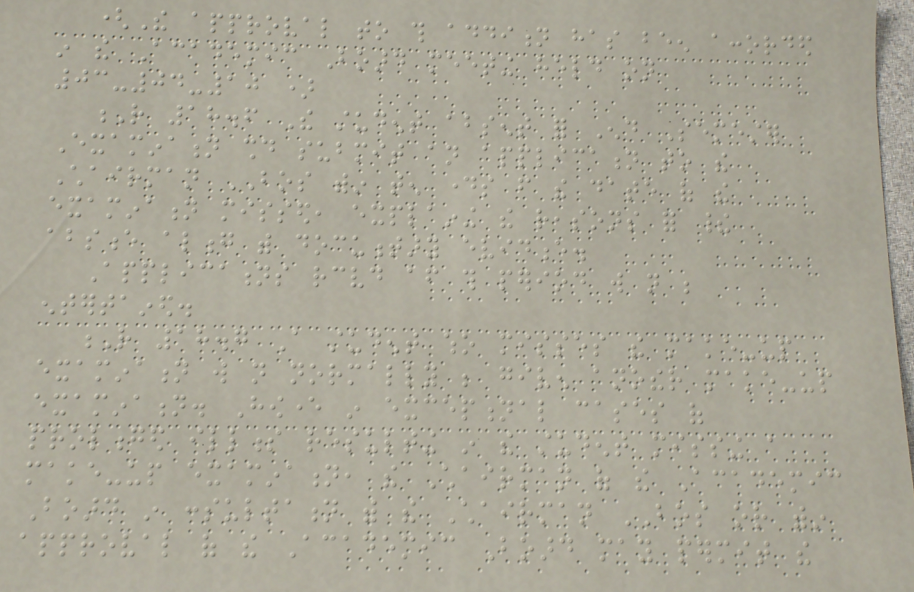(The approval to this addition has been accorded
in the Academic Board meeting held on
03-04-10 )
R 18.6 The student absent for End Semester
Examination should submit an application to the
Chairman BOS within ten days from the date of the
examination missed, explaining the reasons for their
absence along with documentary evidence.
Applications received after this period will not be
entertained.
R 18.7 A student who misses the make-up
examination will not normally be given another make-up
examination. However in exceptional cases of
prolonged illness resulting in the student missing a
make-up examination, the Chairman of the Academic
Board in consultation with the Chairman BOS or within
approval of the Academic Board may permit the
